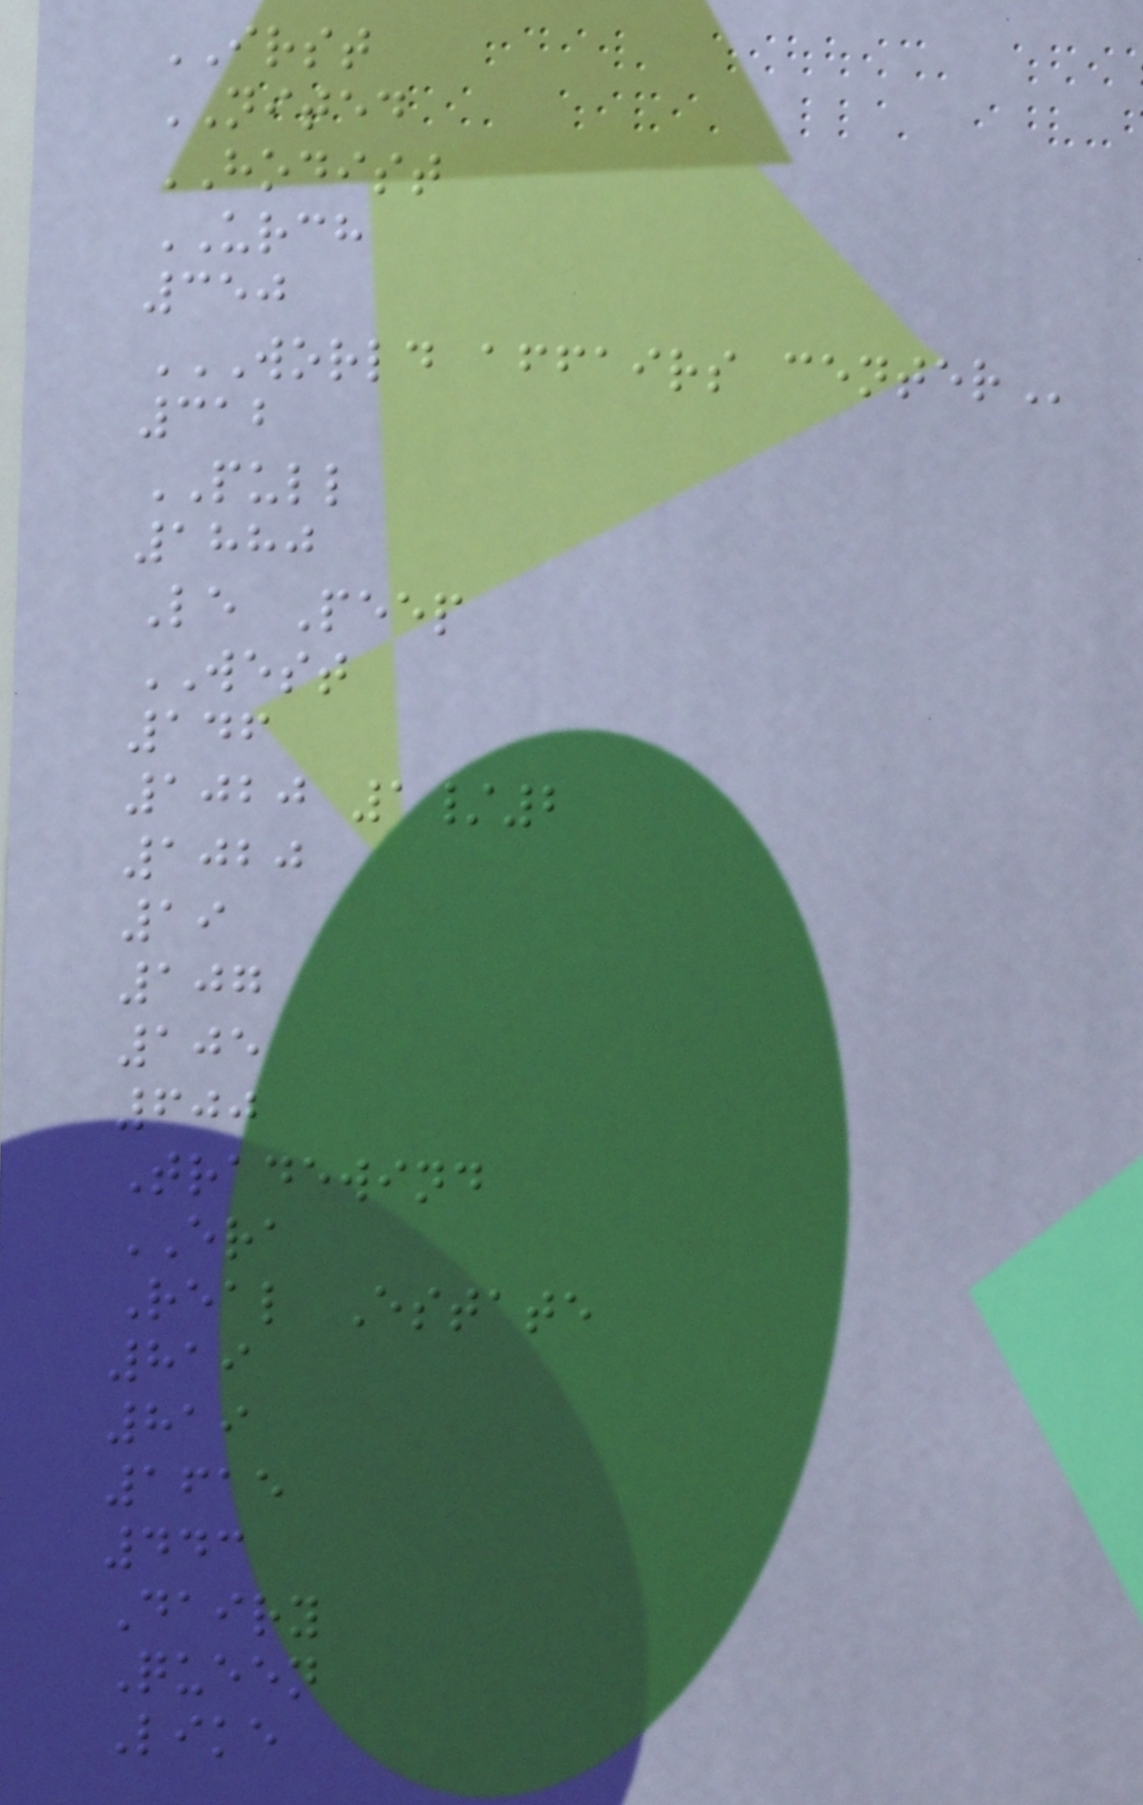IRST
NITED
HODIST
URCH
350
WORLD AFFAIRS CENTER
312
PULL
1880
Le Peep
WEST
146
1020 1/2
1020
19
107
105
600
Tradewind
ERA
Real Estate
819
819
1615
443
Dairy
Queen
Like
